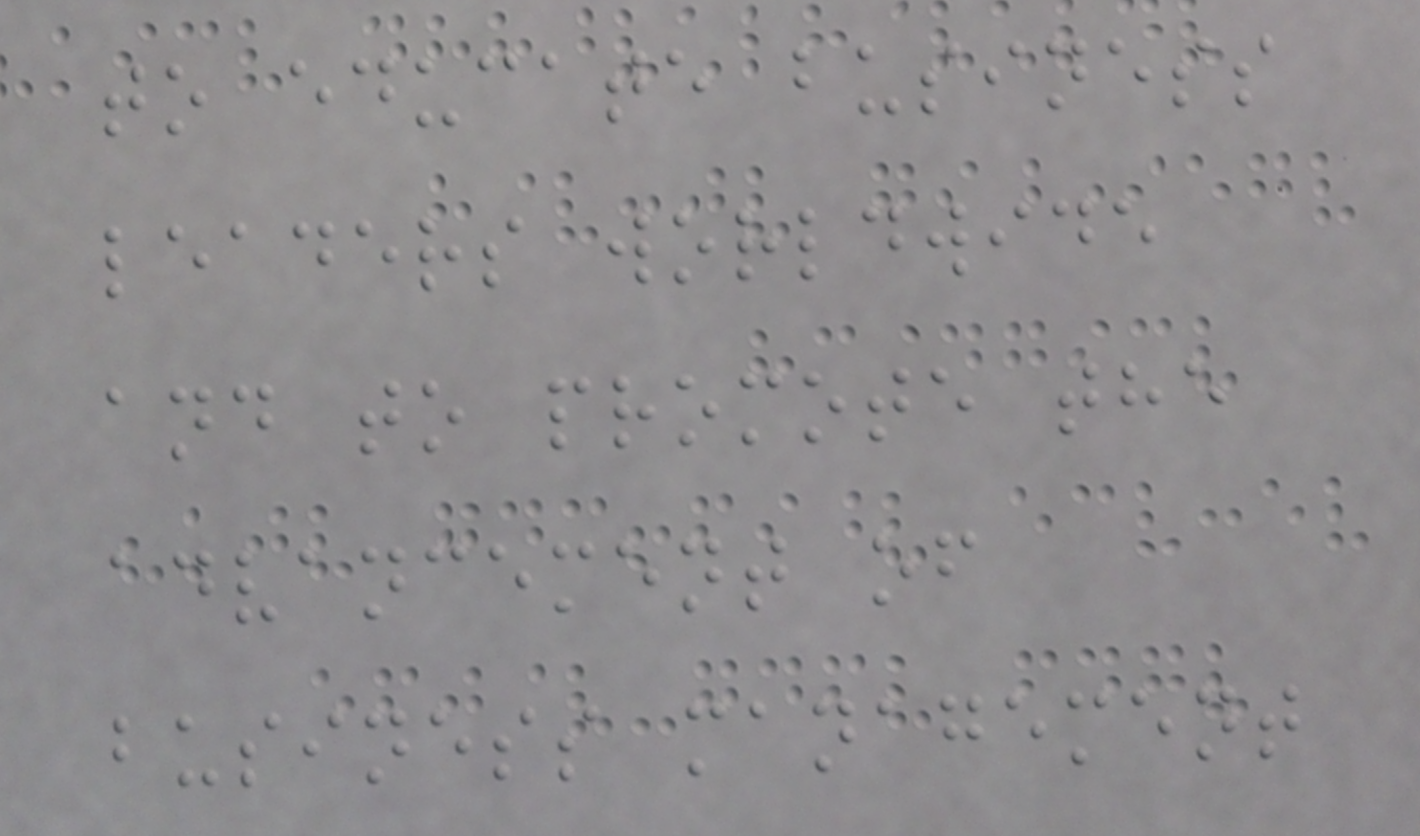to educate business
leaders worldwide
and to promote the
advancement of
business management
